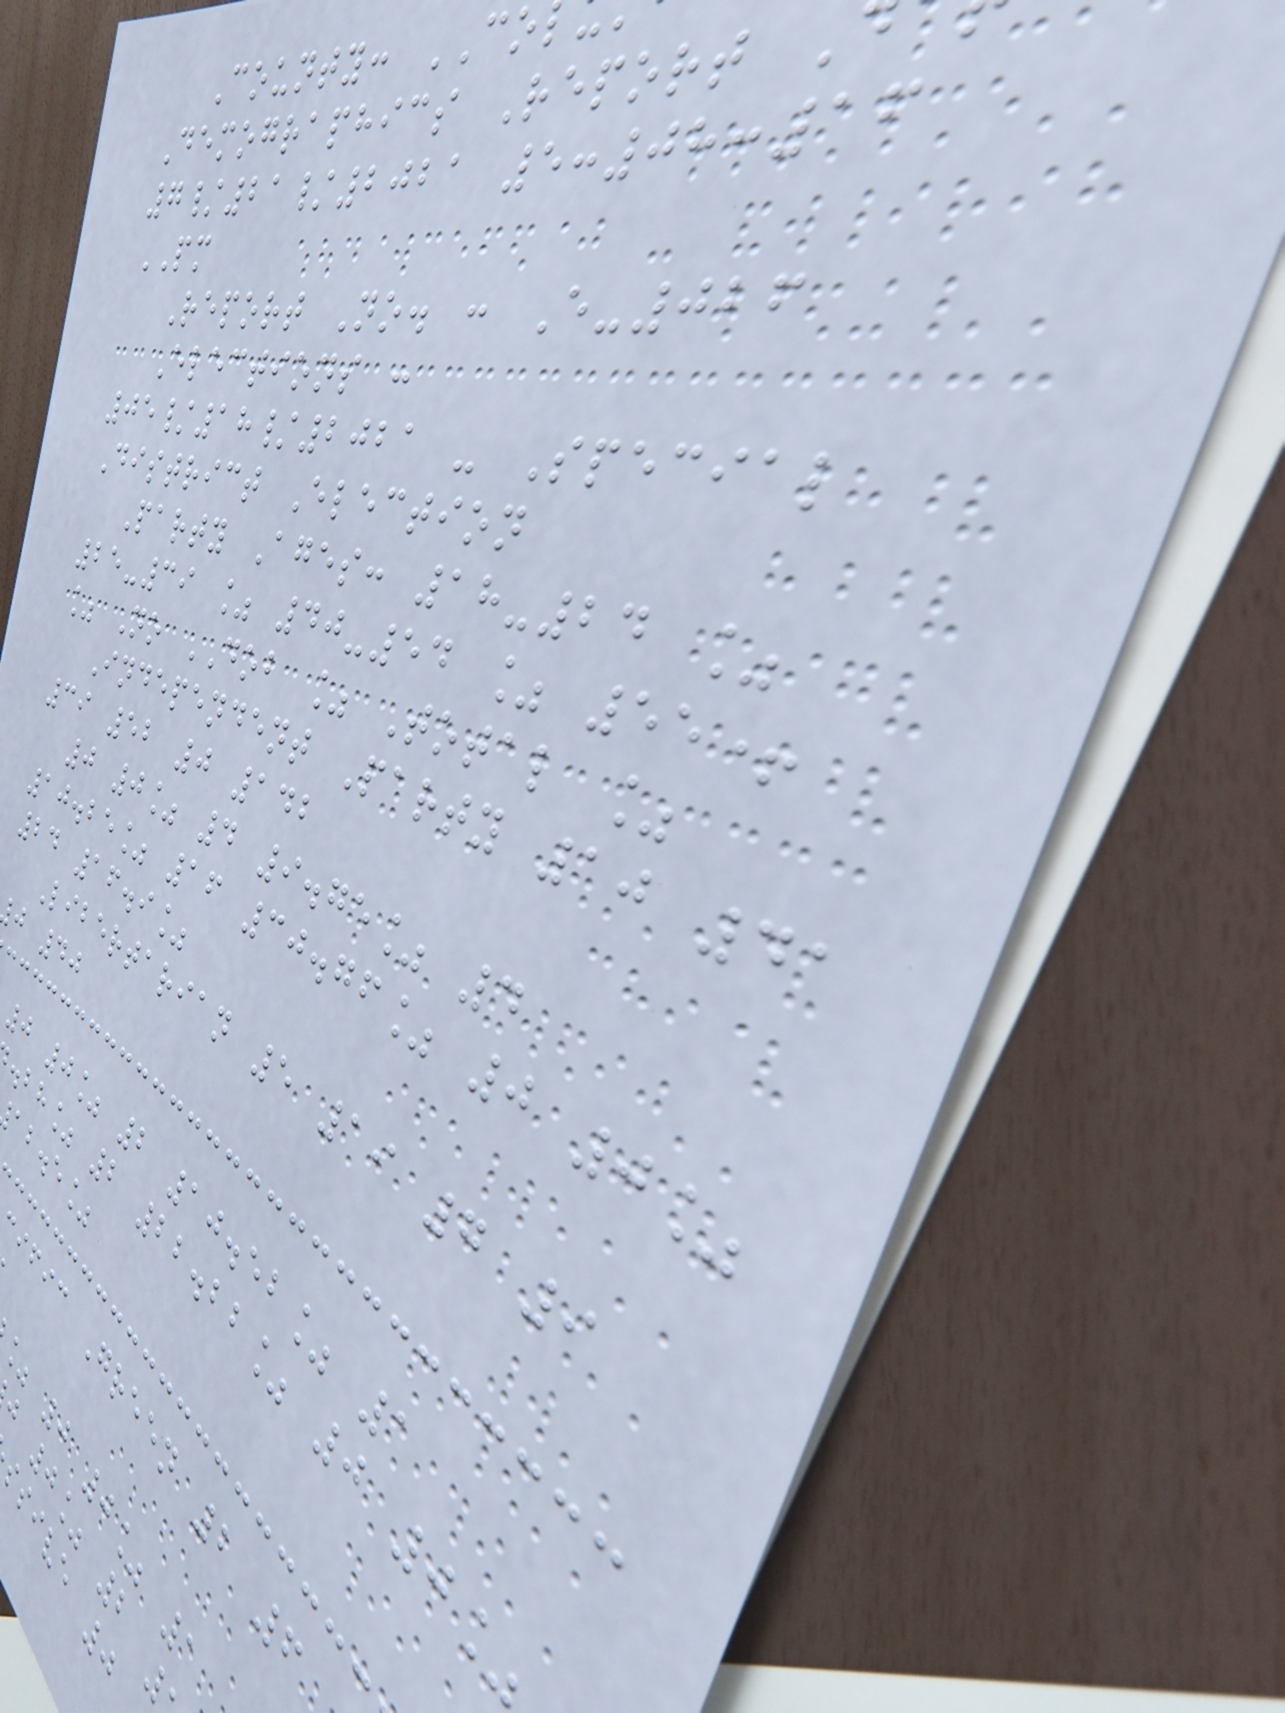County: CO
Demographics Report
7/21/2021 5:08:16
PM
Report No. : E-026
Elections :
05/18/2021 - Special
District Election
Party Ages: 18-24 %
25-39 % 40-54 % 55+
% No DOB % Total %
Independent Party 10 41
39 52 0 142
0 0% 4 9.75% 4
10.25% 16 30.76% 0 0%
24 16.9%
Libertarian 5 19 7 9
j 40
0 0% 2 10.52% 1
.bh% 2 22.22% 0 0%
ab.e%
cific Green 2 6
% 0 0% 1
j 0% 2
ssive 0
